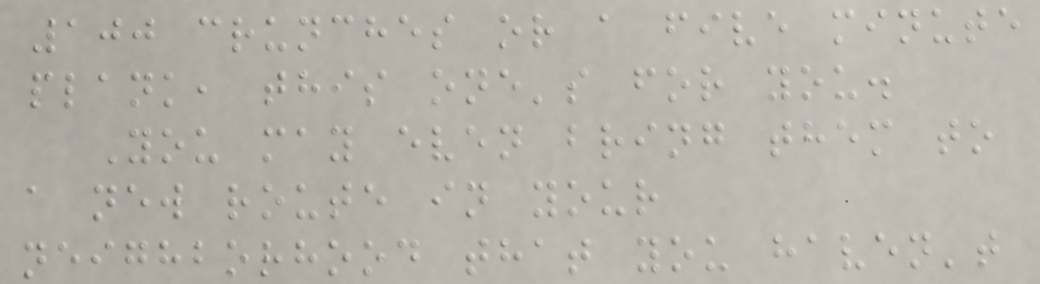100 crunches or a five minute
plank, this one's for you.
You may even bring them to
a new route in your
neighborhood that you haven't
